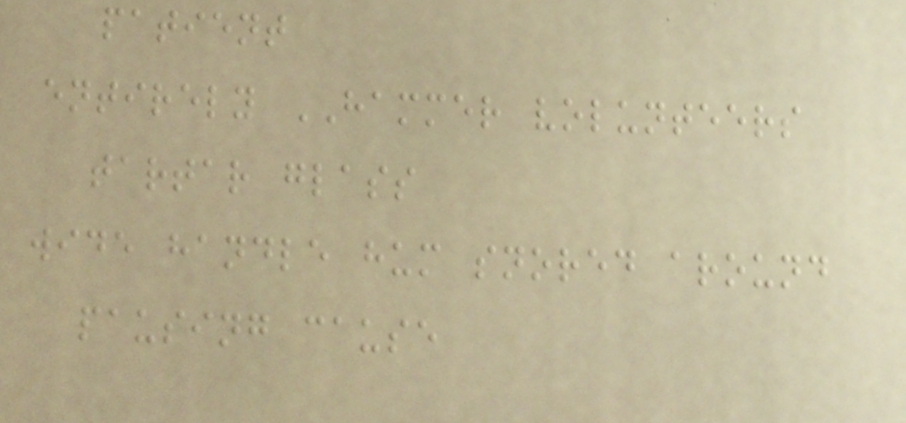patient
entirely HAMMER volunteers
tartar glass
wide handle hum snored around
pausing cause
